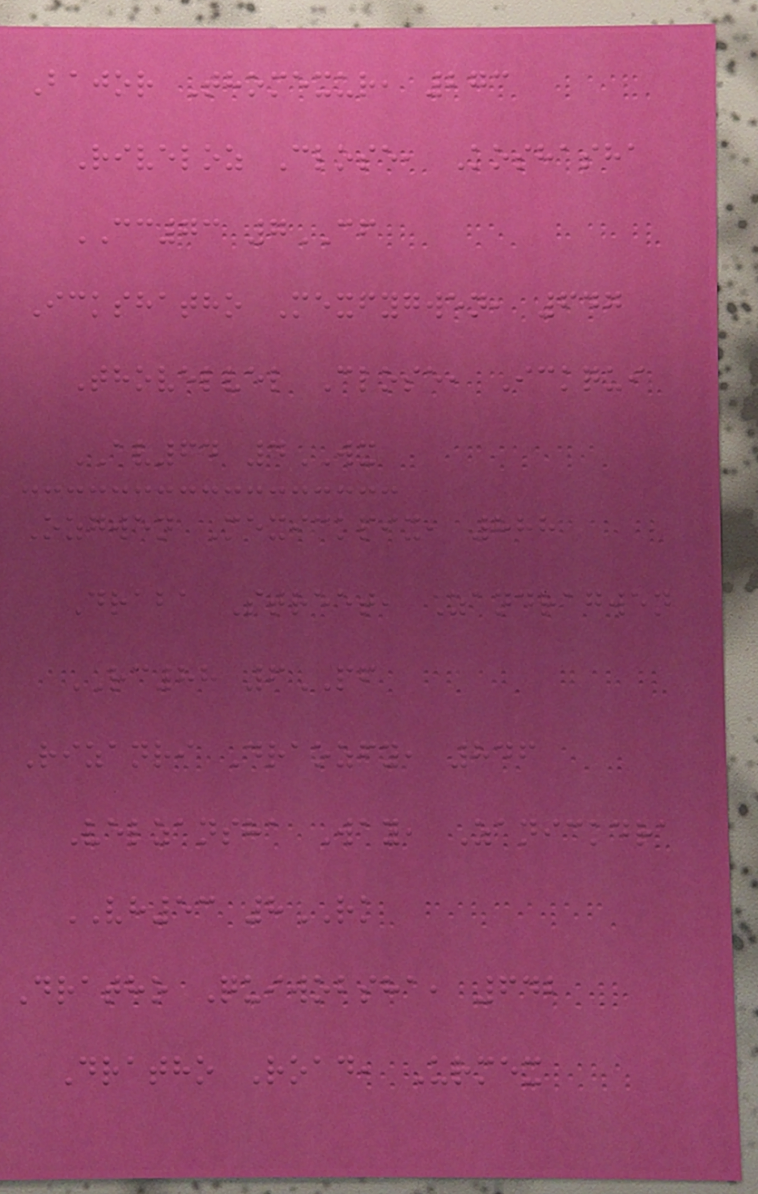Bajor Thomexur, 273
Riveloz Close, Koshasha
CC73 7CF
Ickshatho Mexfygwen, 647
Thovelvel Close, Ickqui
AV64 4WX
Ozgwen Mexickpix, 888
Draba Street, Zandragwen
RC88 6PF
Rizanri Draozfy, 846
Velzansha Way, Zanickdra
VH53 8RK
Dratho Quiwobsha, 642
Dratho Road, Urmex
